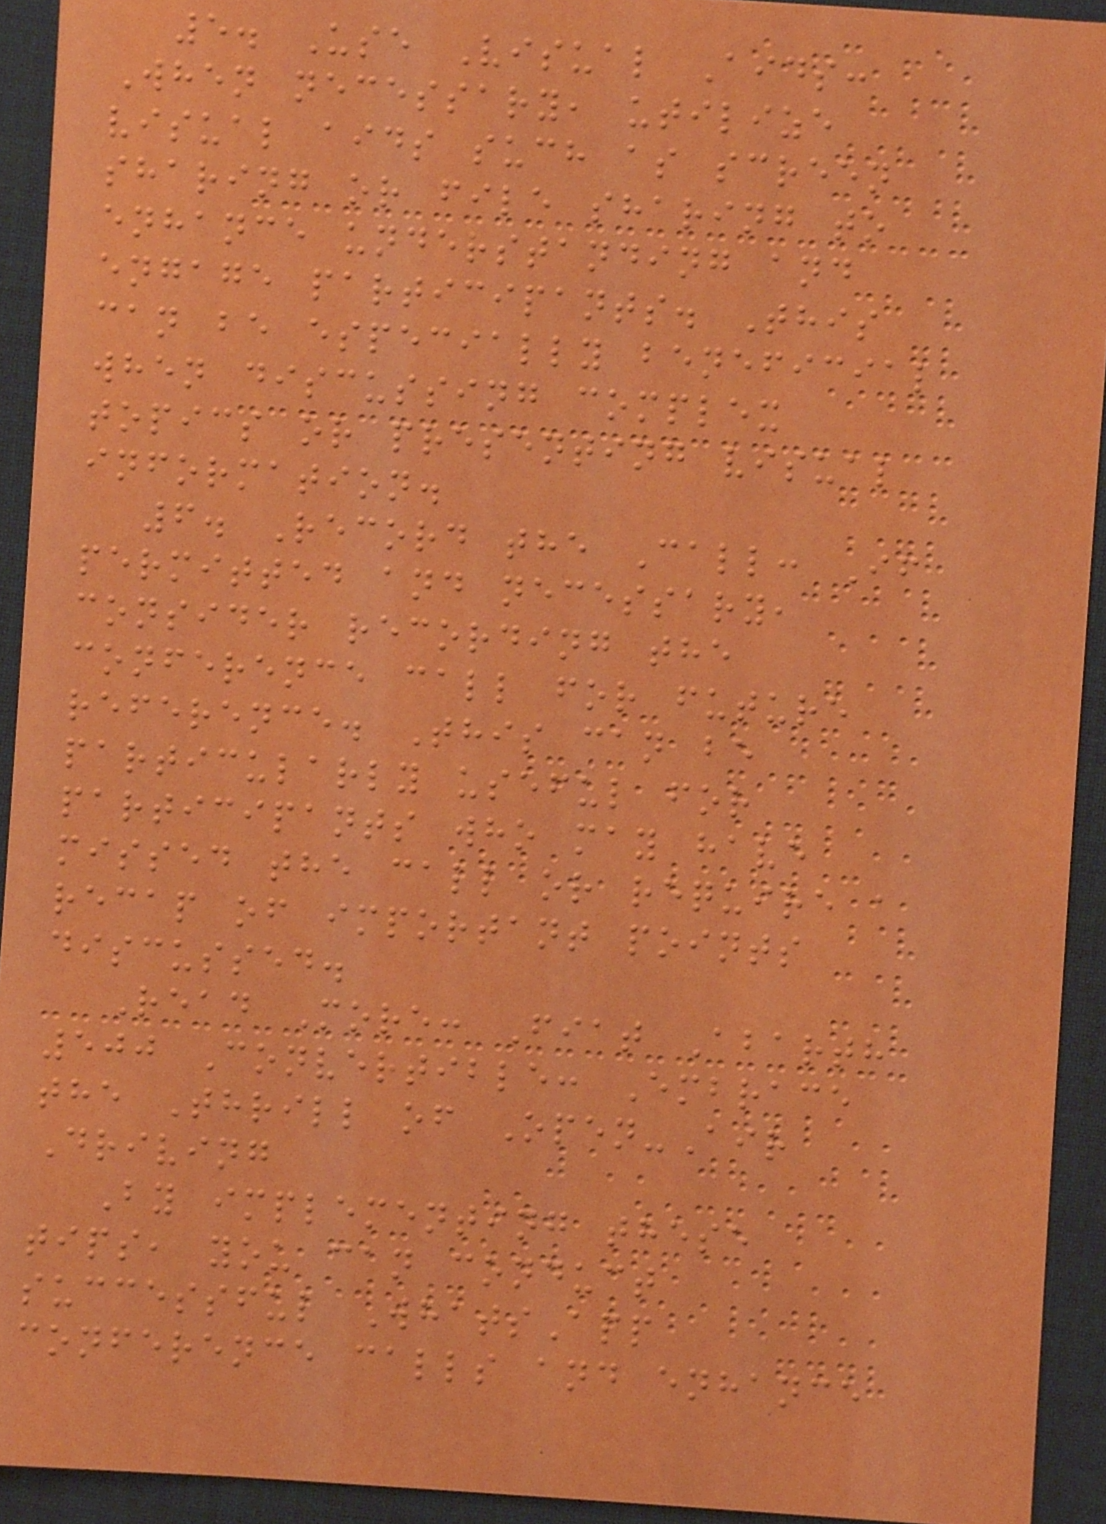5. Use Visual Aids:
When necessary, utilize
visual aids such as screen
sharing or file sharing to
enhance understanding and
engage participants. This
can be especially beneficial
when discussing complex
topics or presenting visual
information.
6. Record the Call: If
permitted and necessary,
consider recording the
conference call for future
reference. This can be
particularly useful for
participants who may have
missed the call or require a
recap of important points
discussed.
Read More: Fiat Abarth
500 Convertible: Embrace
the Thrill of Open-Air
Driving
By implementing these
tips, you can conduct
successful WhatsApp
conference calls and enhance
